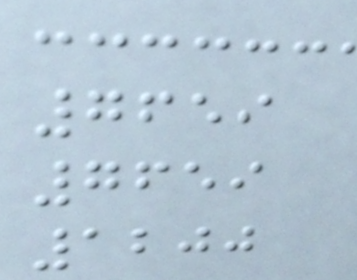7659
7659
1200
